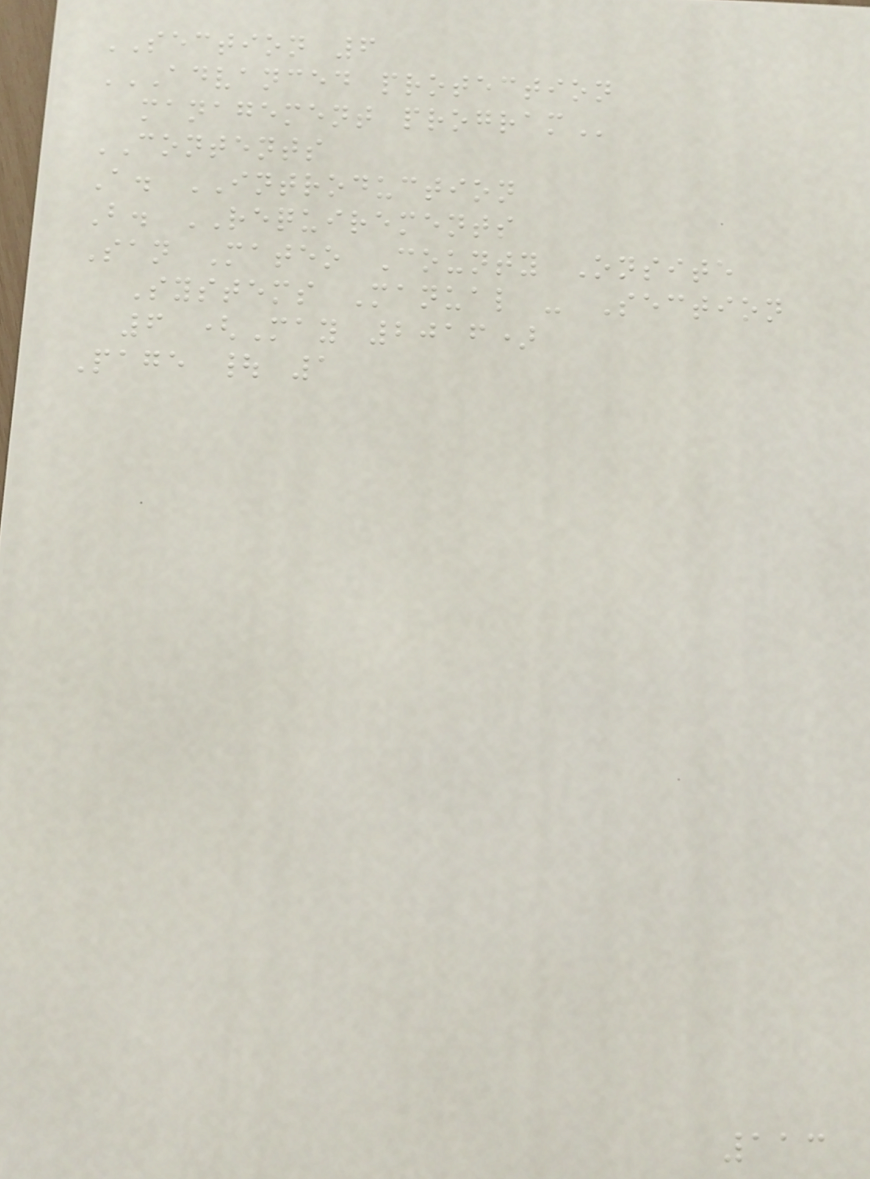SECTION 6
ADVANCED PROTECTION
MANAGEMENT PROGRAM
CONTENTS
A. INTRODUCTION
B. REQUIREMENTS
San Mateo County Onsite
Systems Manual - Section
6 (May 2016)
Page | 1
113
